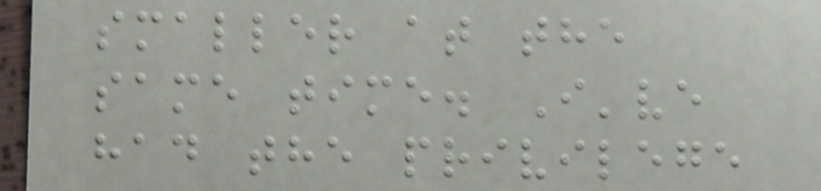smaller at the
same time. I've
had the privilege
